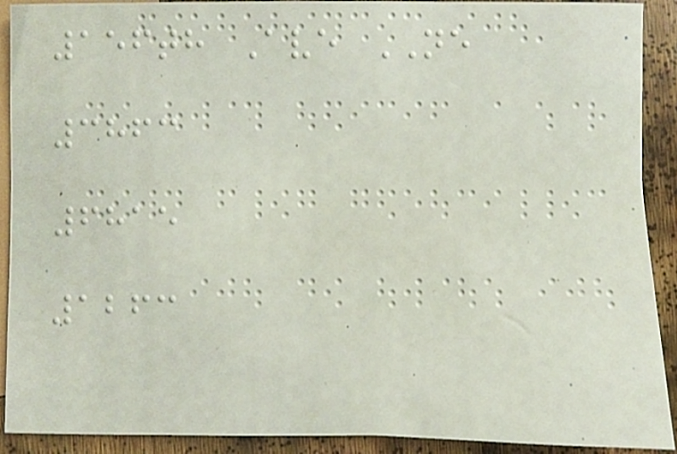156th Ave NE
3863
6815
1263
